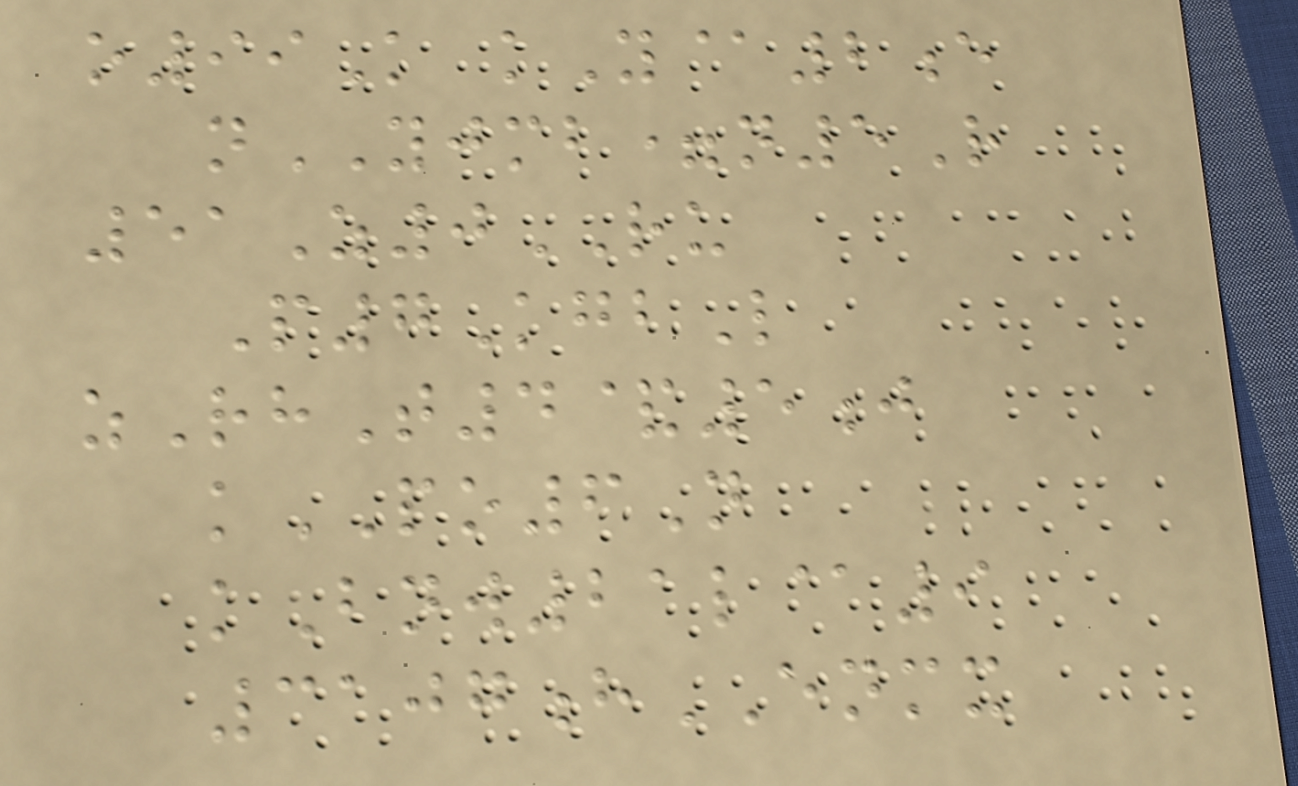o99K kY@2e
nYJMB=n5R
51Z0RU
P7KgbL
zRhT4&5j
kPO6N
kBnw21l@9
3107hENMX
